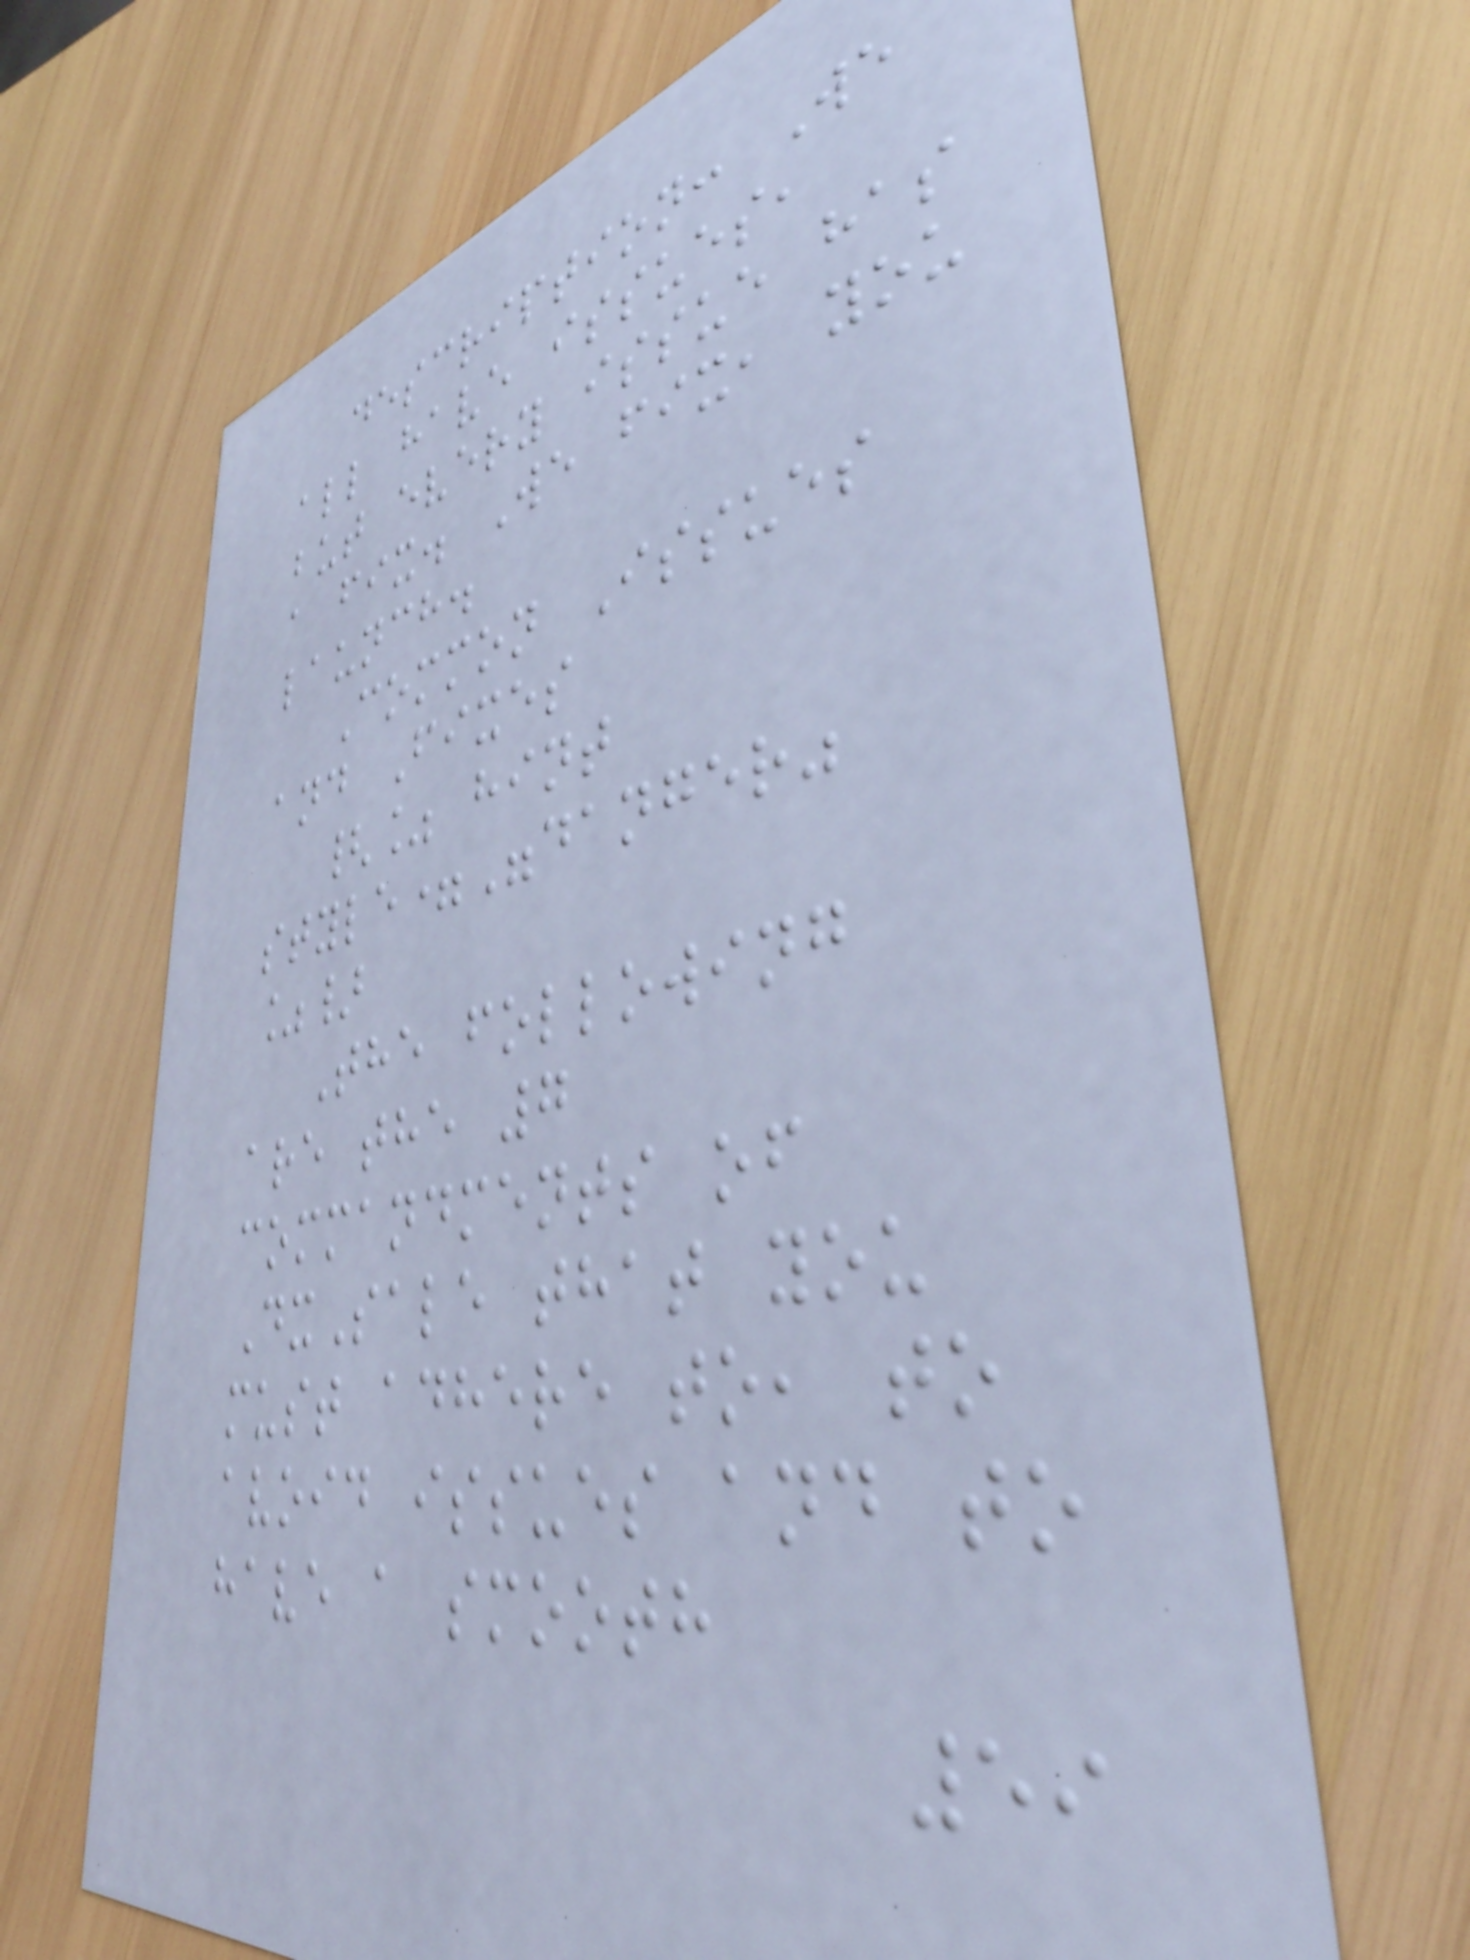description: We
all have issues,
but every issue has
a fix. We fix, you
launch.
Common Issues
and Fixes
{% hint
style="danger"
%}
The following
are the 7
commandments of
DxSale that you
must adhere to, to
avoid issues and to
have a smooth
59
